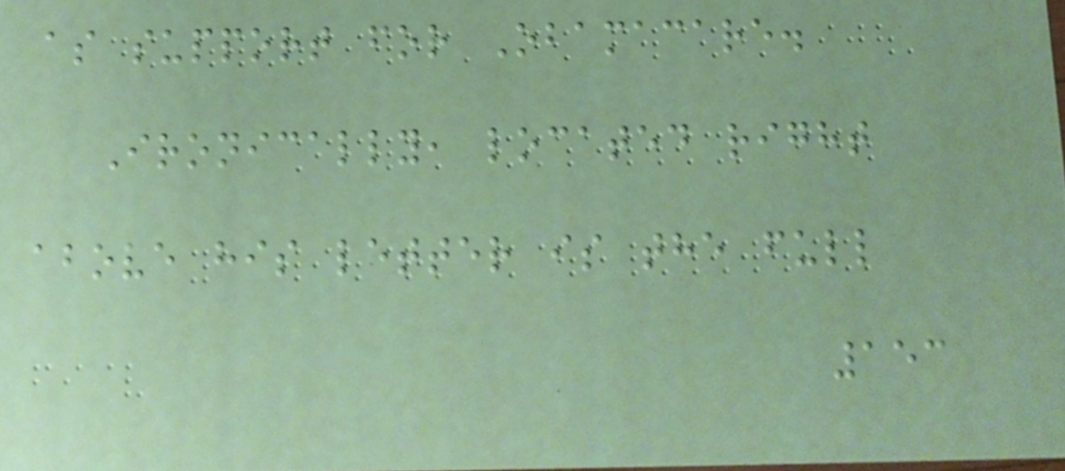as support for Obamacare.
Ironically, located right
above his letter is the full
153
